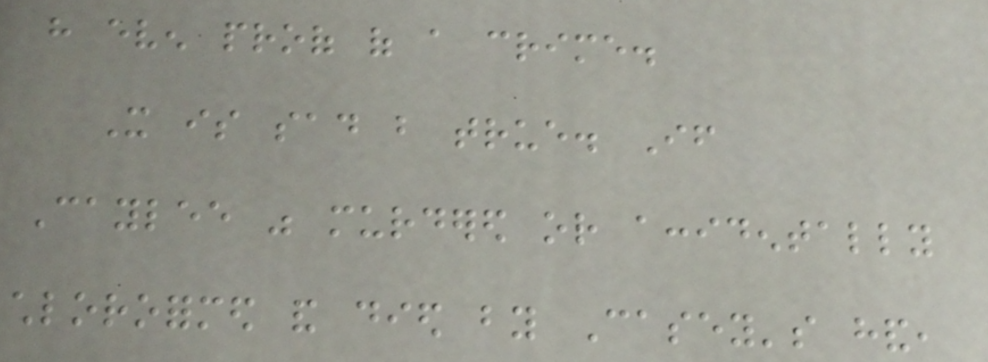have even proof of a crime.
It is sad but true. If
Caylee was murdered or accidentally
chloroformed and died by Casey's hand,
